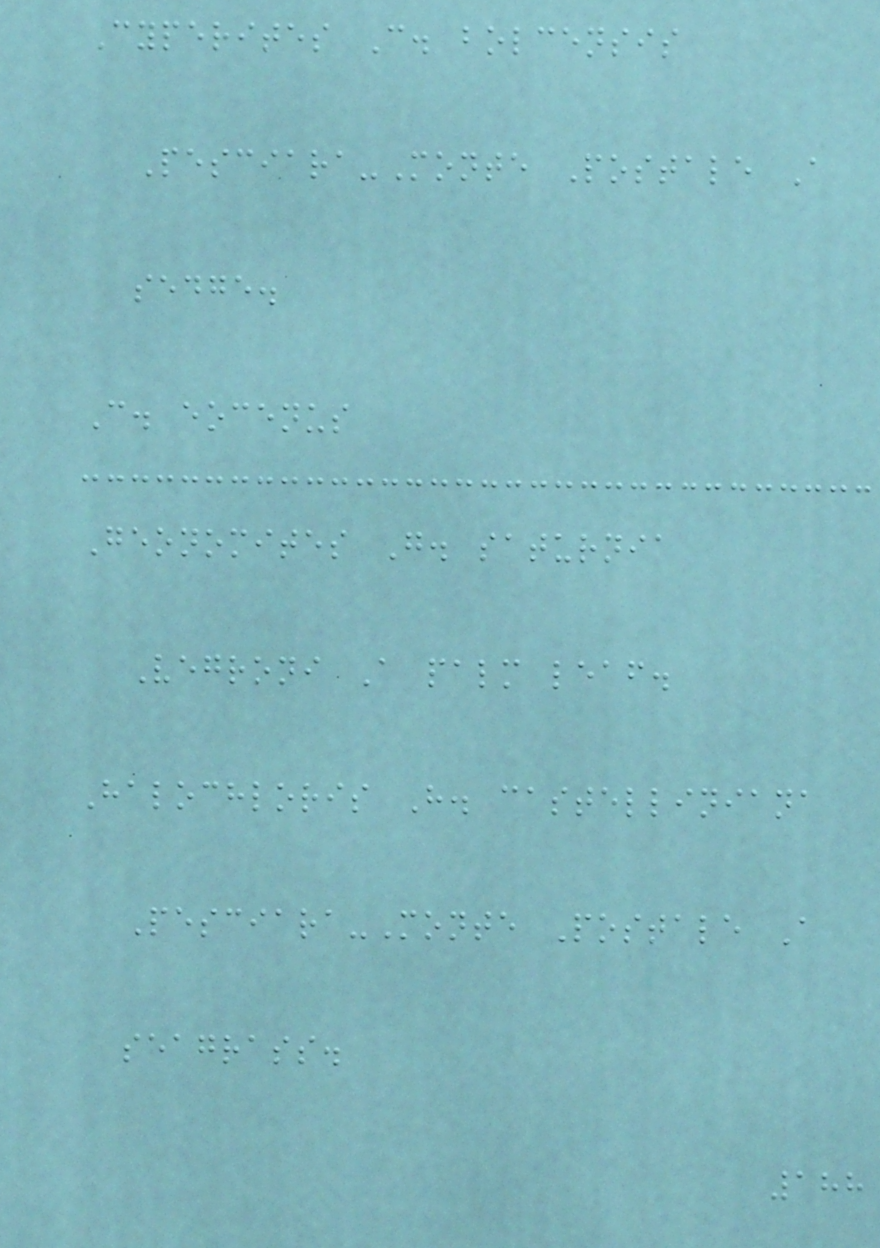Cyperites C. bolcensis
Pesciara-Monte Postale A
sedge.
C. eocenus
Geonomites G. saturnia
Vegroni A palm leaf.
Halochloris H. castelliniana
Pesciara-Monte Postale A
seagrass.
188
